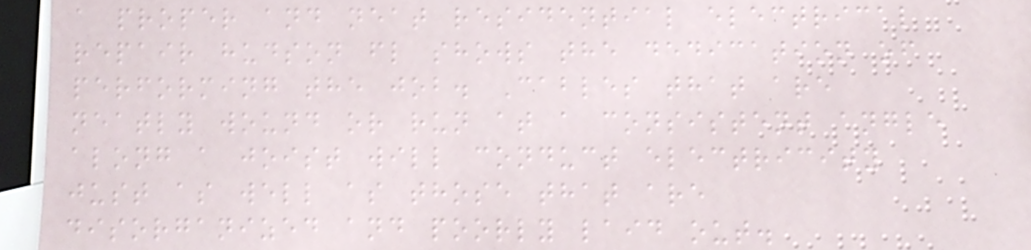a proper and neat residential electrical
repair hudson fl shows the dedication of
performing the job. Cables that are
neatly wound or run at a consistent angle
along a joist will conduct electricity
just as well as those that are
disorganized and poorly laid out.
